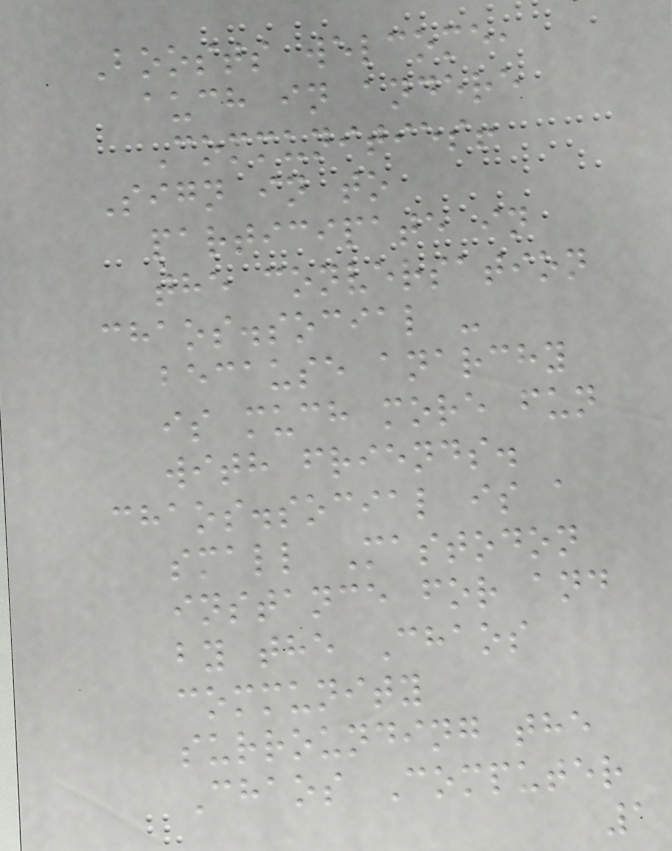Boosts welcome,
auch in andere
Communities!
Sign in to
participate in
the conversation
chaos.social -
because anarchy
is much more fun
with friends.
chaos.social is a
small Mastodon
instance for and
by the Chaos
community
surrounding the
Chaos Computer
1
